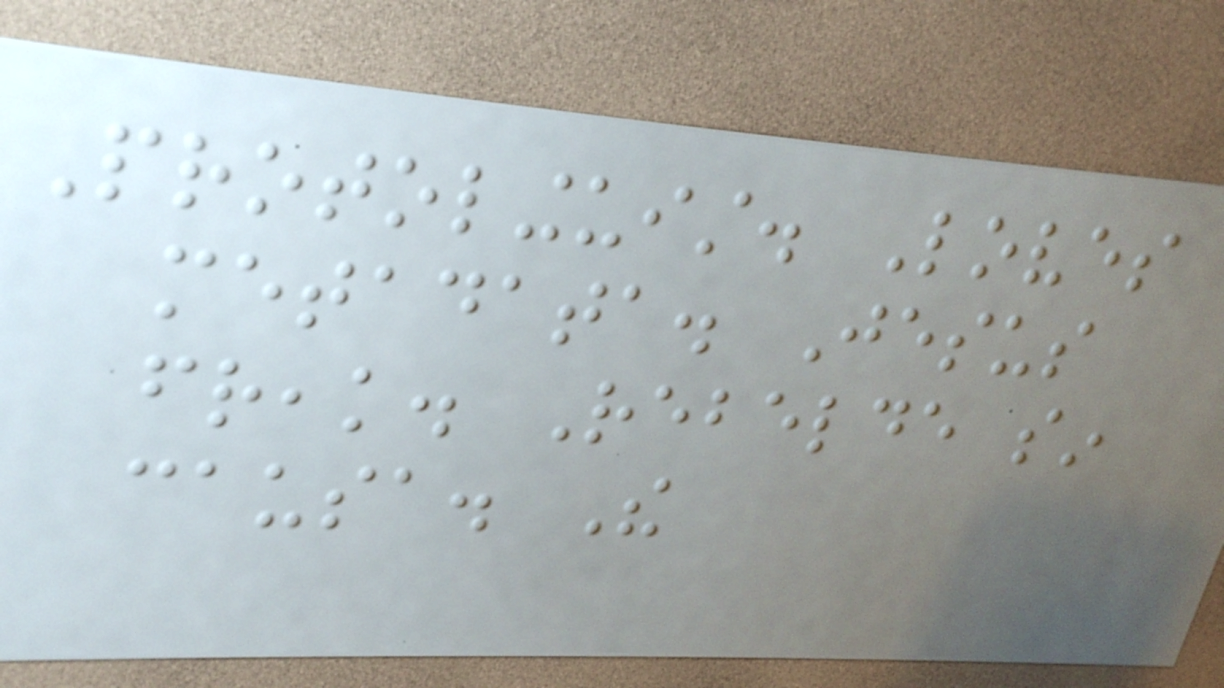Protolinguist. Loves
metadata. Jesus
freak. Rebelde sin
causa. The
